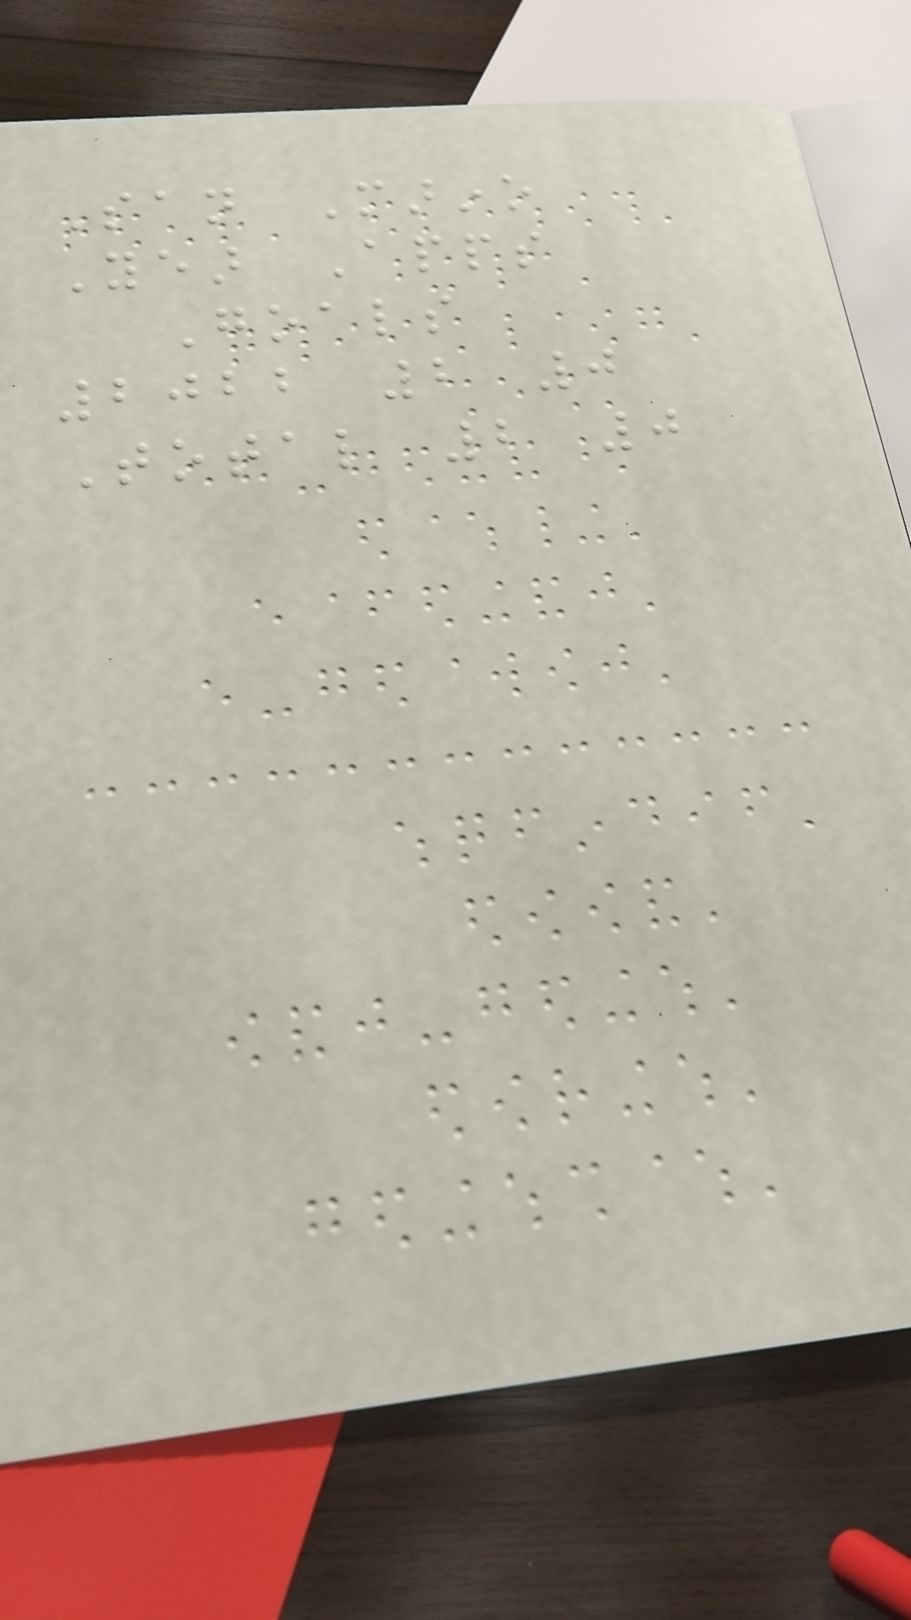San Marino
Year Apps
Goals
2022 2 0
Total 2 0
